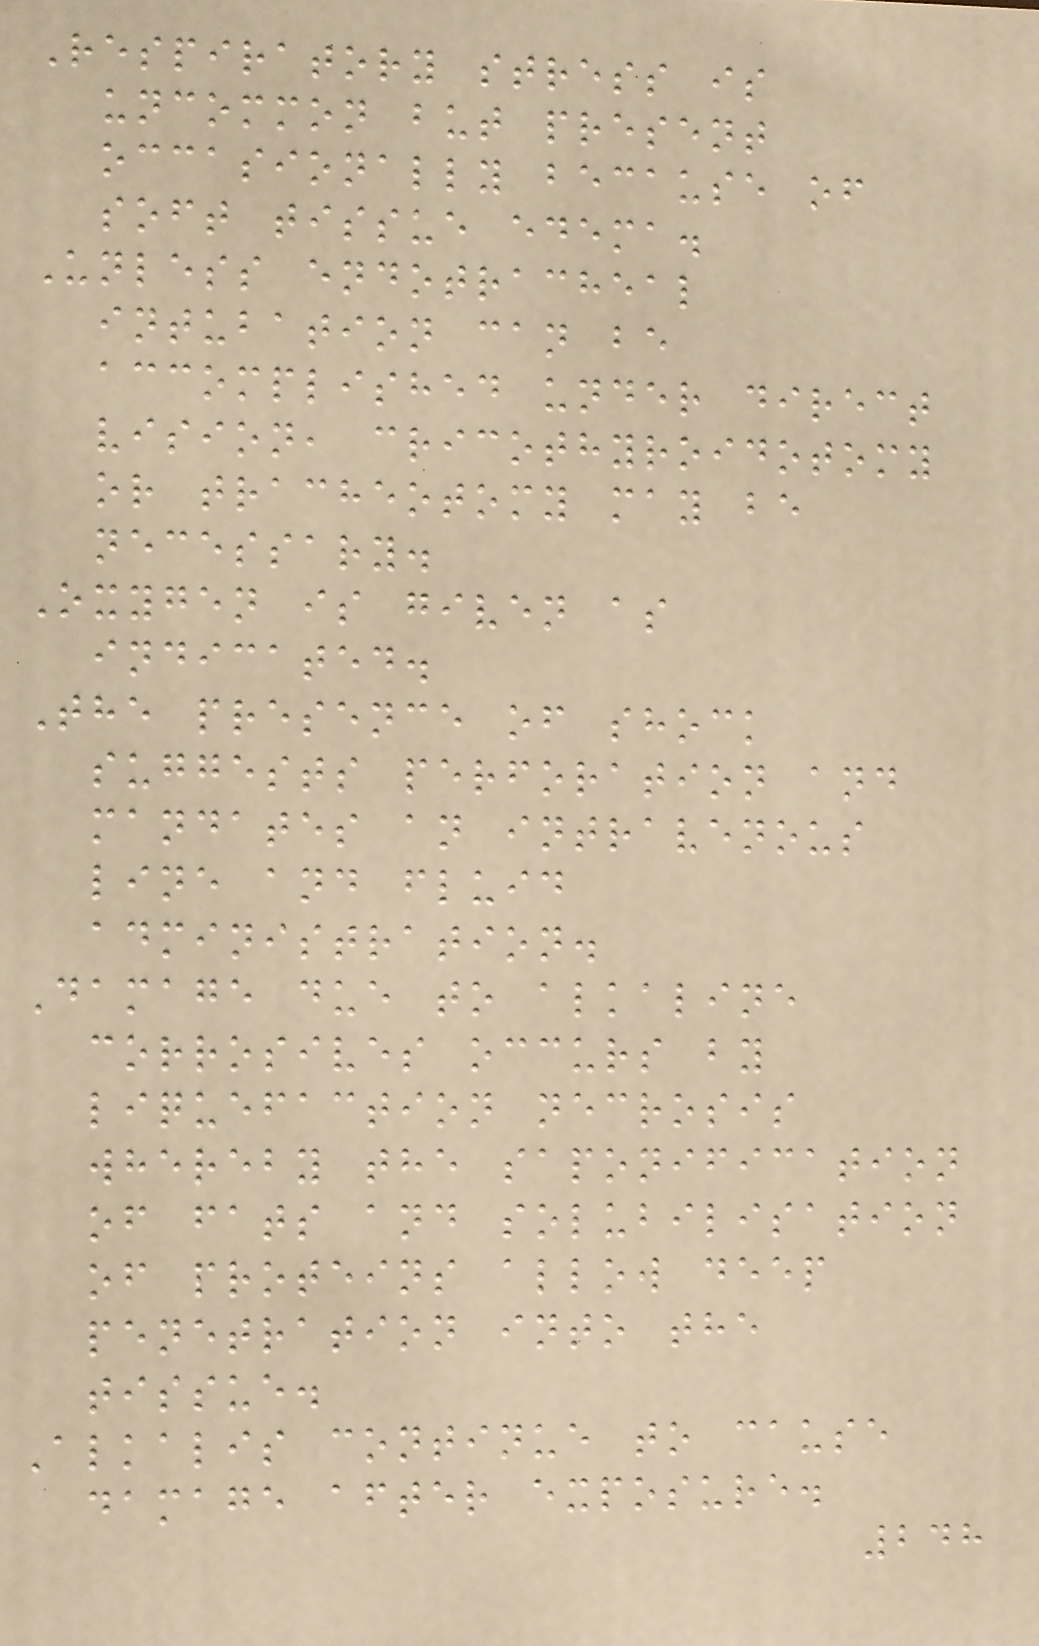Respiratory stress is
uncommon but present
occasionally because of
soft tissue edema.
Unless endotracheal
intubation can be
accomplished under direct
vision, cricothyroidotomy
or tracheotomy may be
necessary.
Oxygen is given as
indicated.
The presence of shock
suggests perforation and
mandates an intravenous
line and fluid
administration.
Damage due to alkaline
corrosives occurs by
liquefaction necrosis
whereby the saponification
of fats and solubilisation
of proteins allow deep
penetration into the
tissue.
Alkalis continue to cause
damage after exposure.
248
